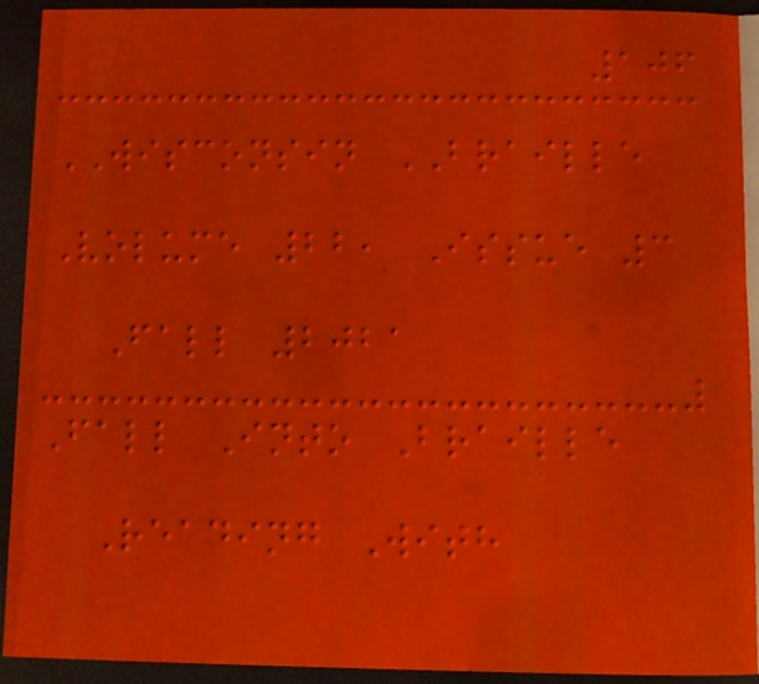106
WISCONSIN BRAILLE
Volume 22, Issue 3
Fall 2021
Fall Into Braille
Reading With
